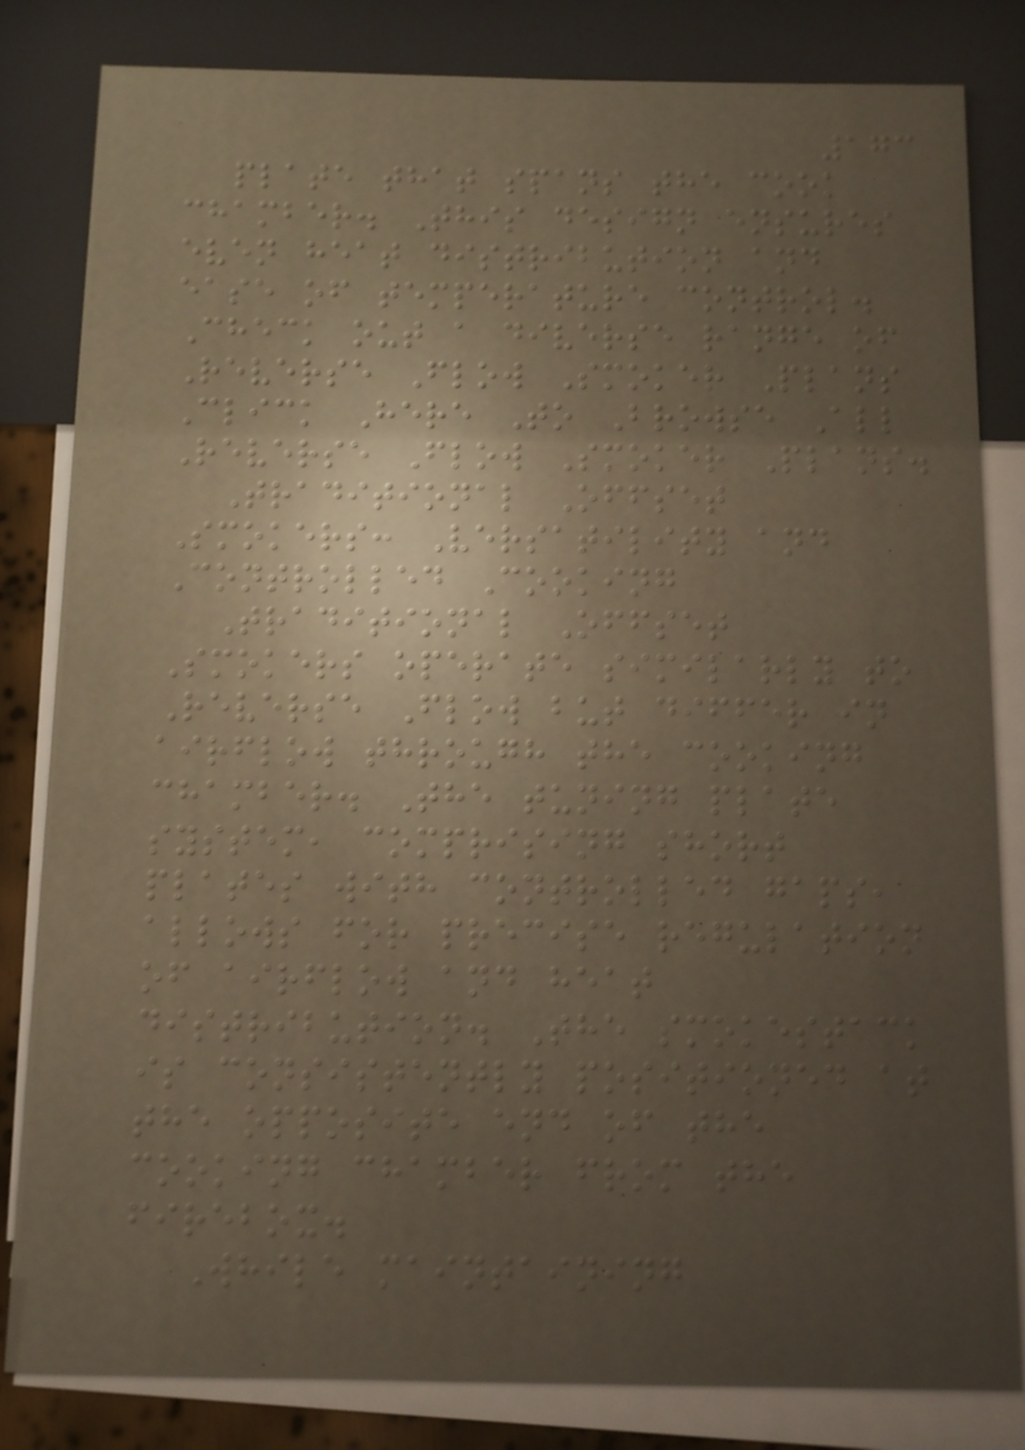173
plate that spans the cook
chamber. This design ensures
even heat distribution and
ease of temperature control.
Check out a diverse range of
Reverse Flow Smoker Plans
Click Here To Browse All
Reverse Flow Smoker Plans.
Traditional Offset
Smokers: Versatility and
Controlled Cooking
Traditional Offset
Smokers operate similarly to
Reverse Flow but differ in
airflow through the cooking
chamber. The tuning plate
system, comprising short
plates with controlled gaps,
allows for precise regulation
of airflow and heat
distribution. The smokestack
is consistently positioned at
the opposite end of the
cooking chamber from the
firebox.
While maintaining
